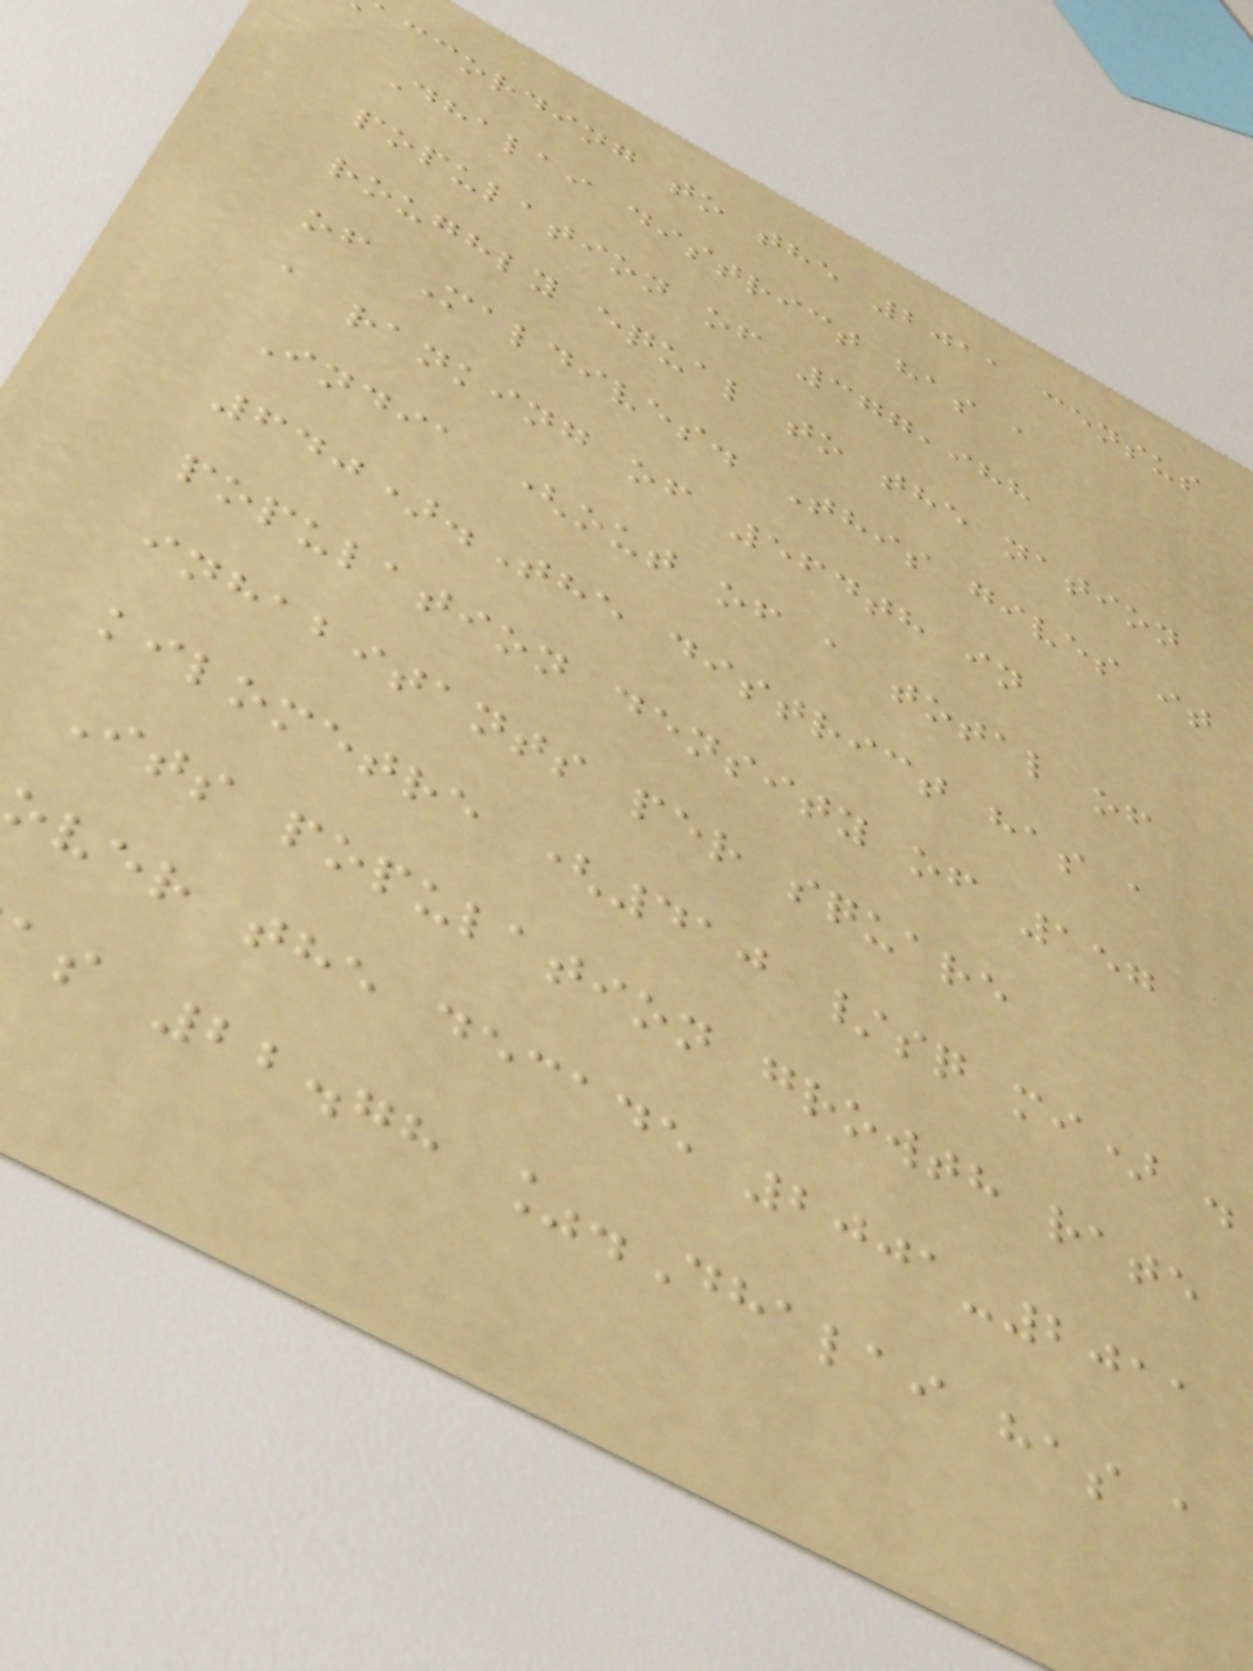according to the 2011 census
Dhalai district has a
population of 377,988
roughly equal to the nation
of Maldives. This gives it
a ranking of 564th in
India (out of a total of
640).The district has a
population density of 157
inhabitants per square
kilometre (410 /sq mi) .
Its population growth rate
over the decade 2001-2011
s 22.78 %.Dhalai has a
